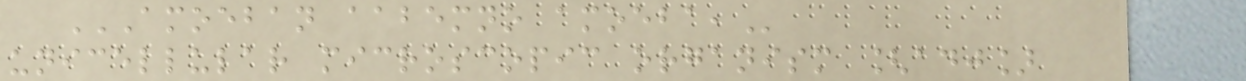AMOEBAN AABEMNO AMOEBA,
unicellular microscopic organism [adj]
